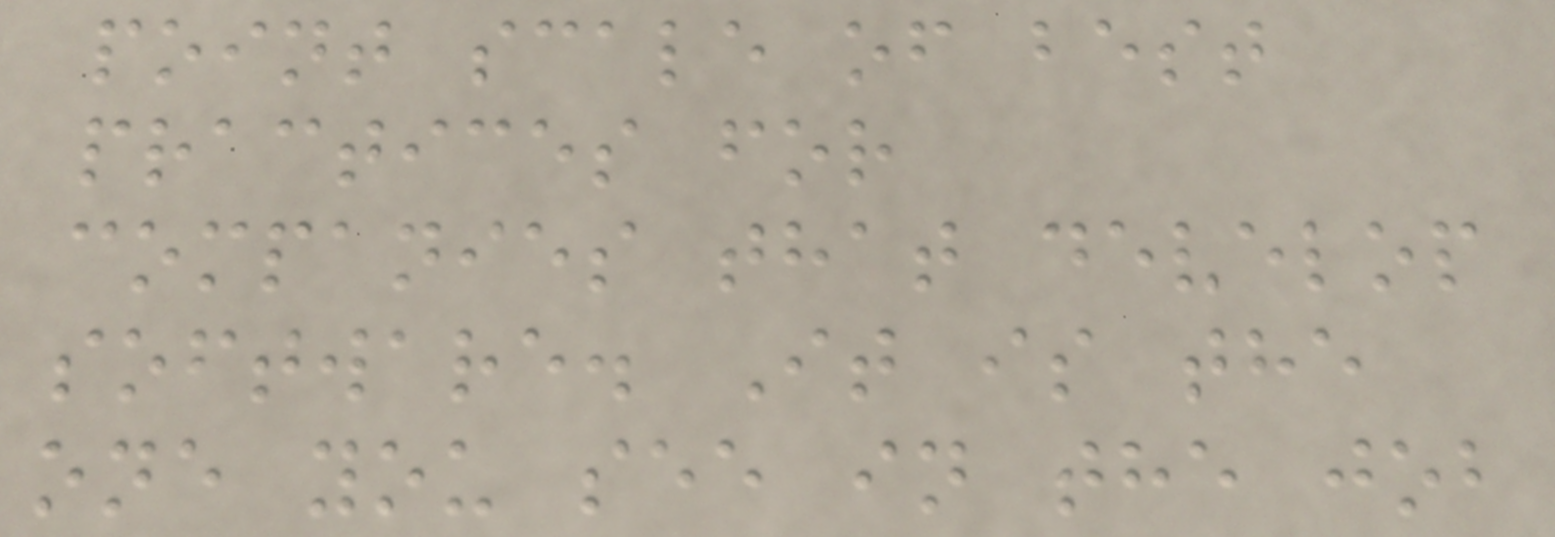point scale of best
practices for
companies that develop
software. It is the
one you see in the job
